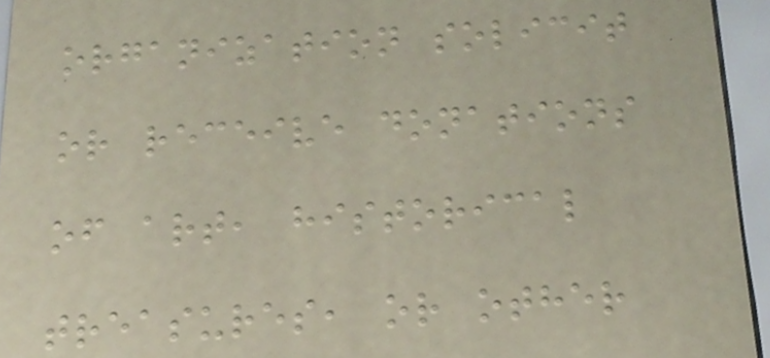organization solicit
or receive donations
of art, historical
treasures, or other
